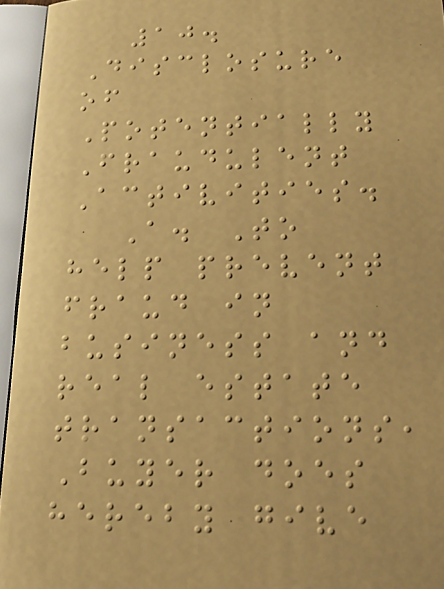10.
Disclosure
of
Potentially
Fraudulent
Activities.
A. To
help prevent
fraud in
business and
real estate
transactions,
Buyer does
hereby give
